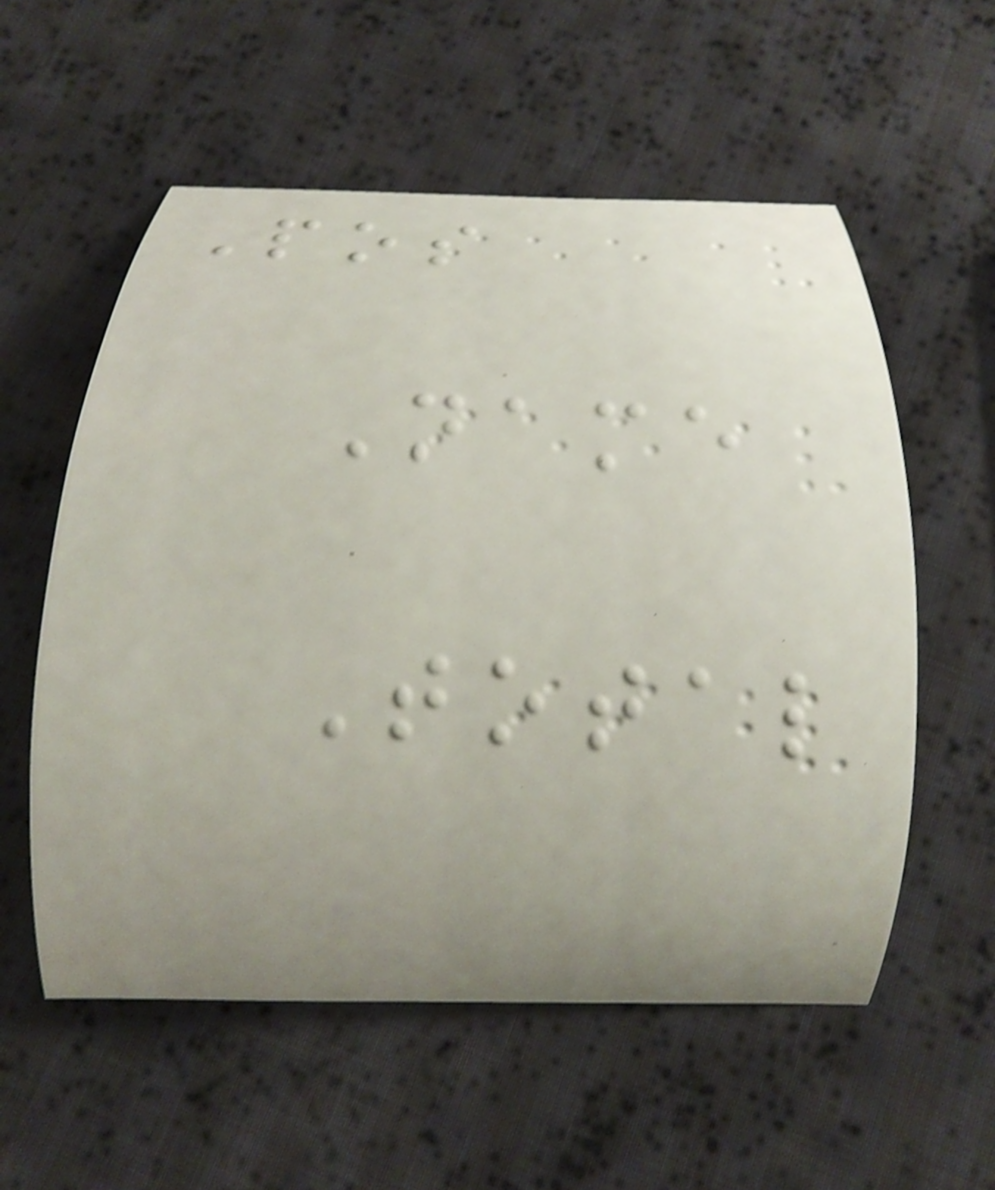Pos
Name
Total
